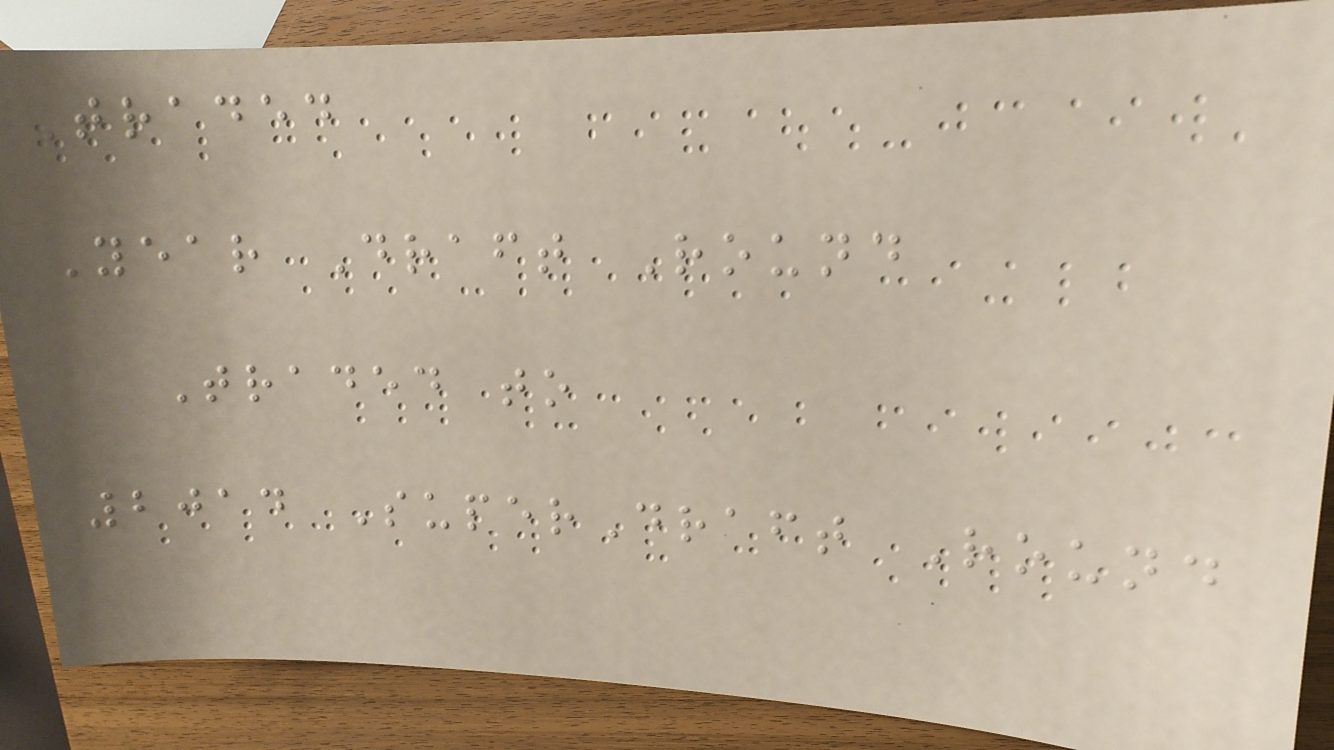Traded
Year Draft Round
Traded to
2014 SuperDraft Round
